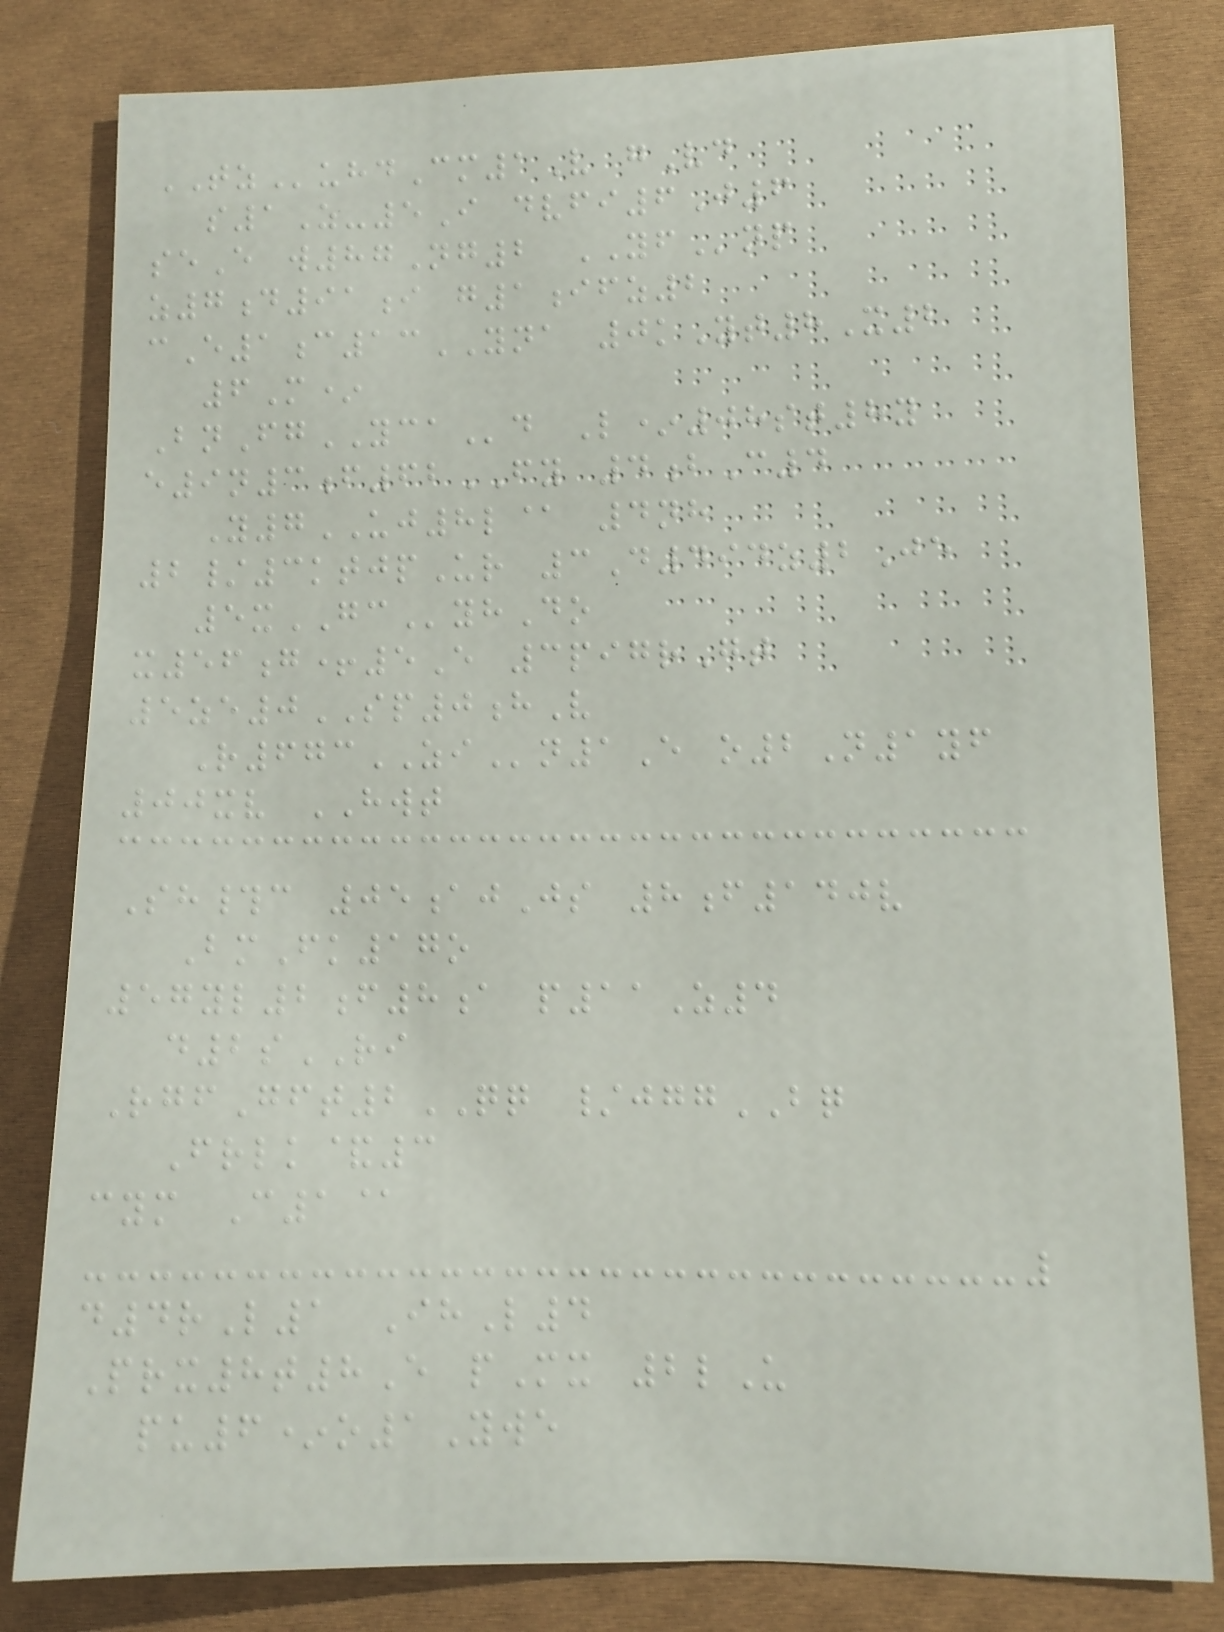TZuhdCm1V gVd
s1Z-5I dvfi6J6
seE w87Ng2 YFnp
z7d91i g1ifz2
cE1c13YNA 0kYt8X2
6M*
BnFgYCAd L*08st8y
e9n3f62FY 4bC4
Y7UJ8l@ 4nh
2/3ktjpUr 3D494z2Je
5xGCyhDo
x56g+5E 3pigrGt
5ze0SP0hV
R673ZIn1E o2N1yf
00xv HWT
Sh#c 05ajJs 8f140v
BmFk17o
57yl2f8a p11Z4
d2sRI
RgfGft2QQ /jggBQ
Frlk&3
cym C1@
d4rL1 IhL4
Prx8t8E pMx 2lU
pu6*o1Ywe
